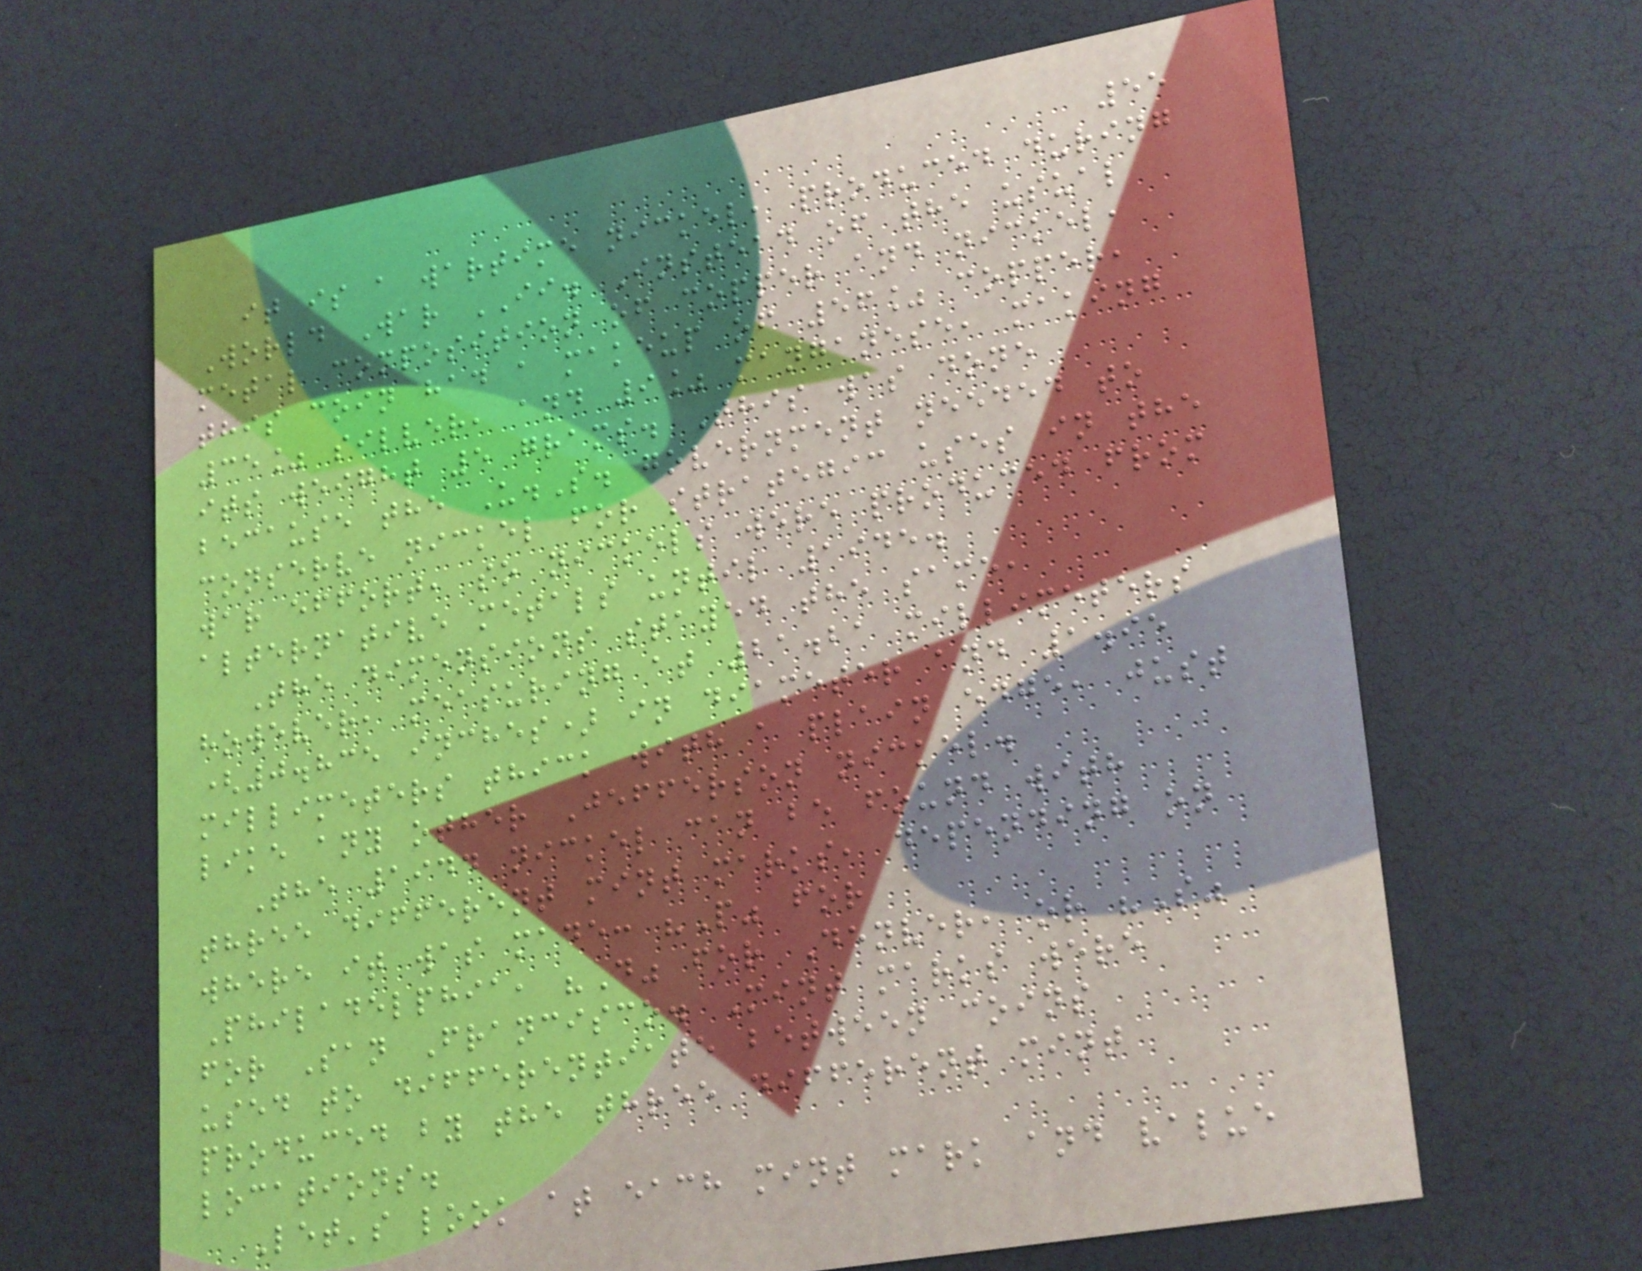55
it is a wartime nickel, produced during
World War II. Instead of the usual
metal composition of copper and nickel,
this coin had a makeup of 56% copper,
35% silver, and 9% manganese, making
its weight 5 grams. This was done
because the U.S. government needed to
conserve nickel for strategic uses in the
war effort, so nickels were produced from
alternative metals until 1945.
The dimensions stayed the same,
however, measuring at 21.21 millimeters
(0.835 inches) in diameter and 1.95
millimeters thick with a plain edge, just
like any other Jefferson nickel.
The 1944 nickel can be found with
three different mint marks, depending on
where it was made: "P" for
Philadelphia, "D" for Denver, or "S"
for San Francisco. Mint marks were
used to differentiate between coins
produced by the three different mint
locations.
Let's look at each mint mark and value
